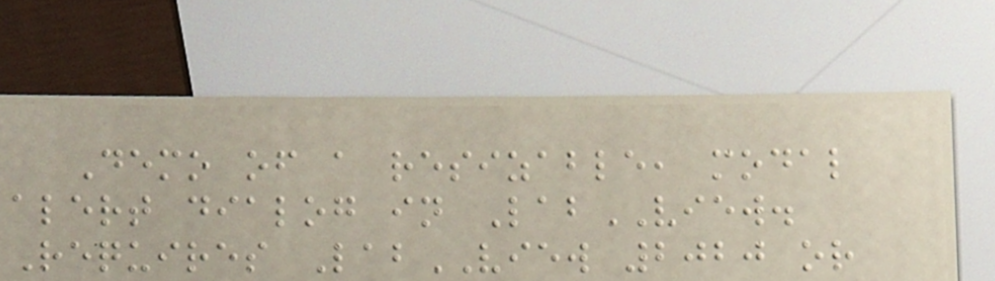Demo of a resizable, modal
alert dialog in LabVIEW.
Requires LabVIEW 2020 or
